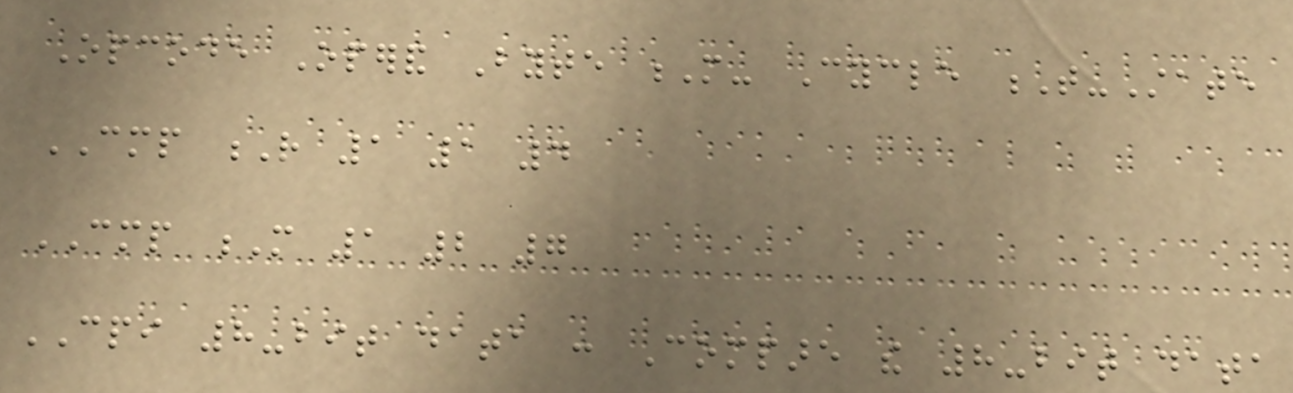Opcode Operand Byte M- Cycle T-State
CMP R 1 1 4
CMP M 1 2 7
CPI 8-bit data : Compare the 8-bit data
